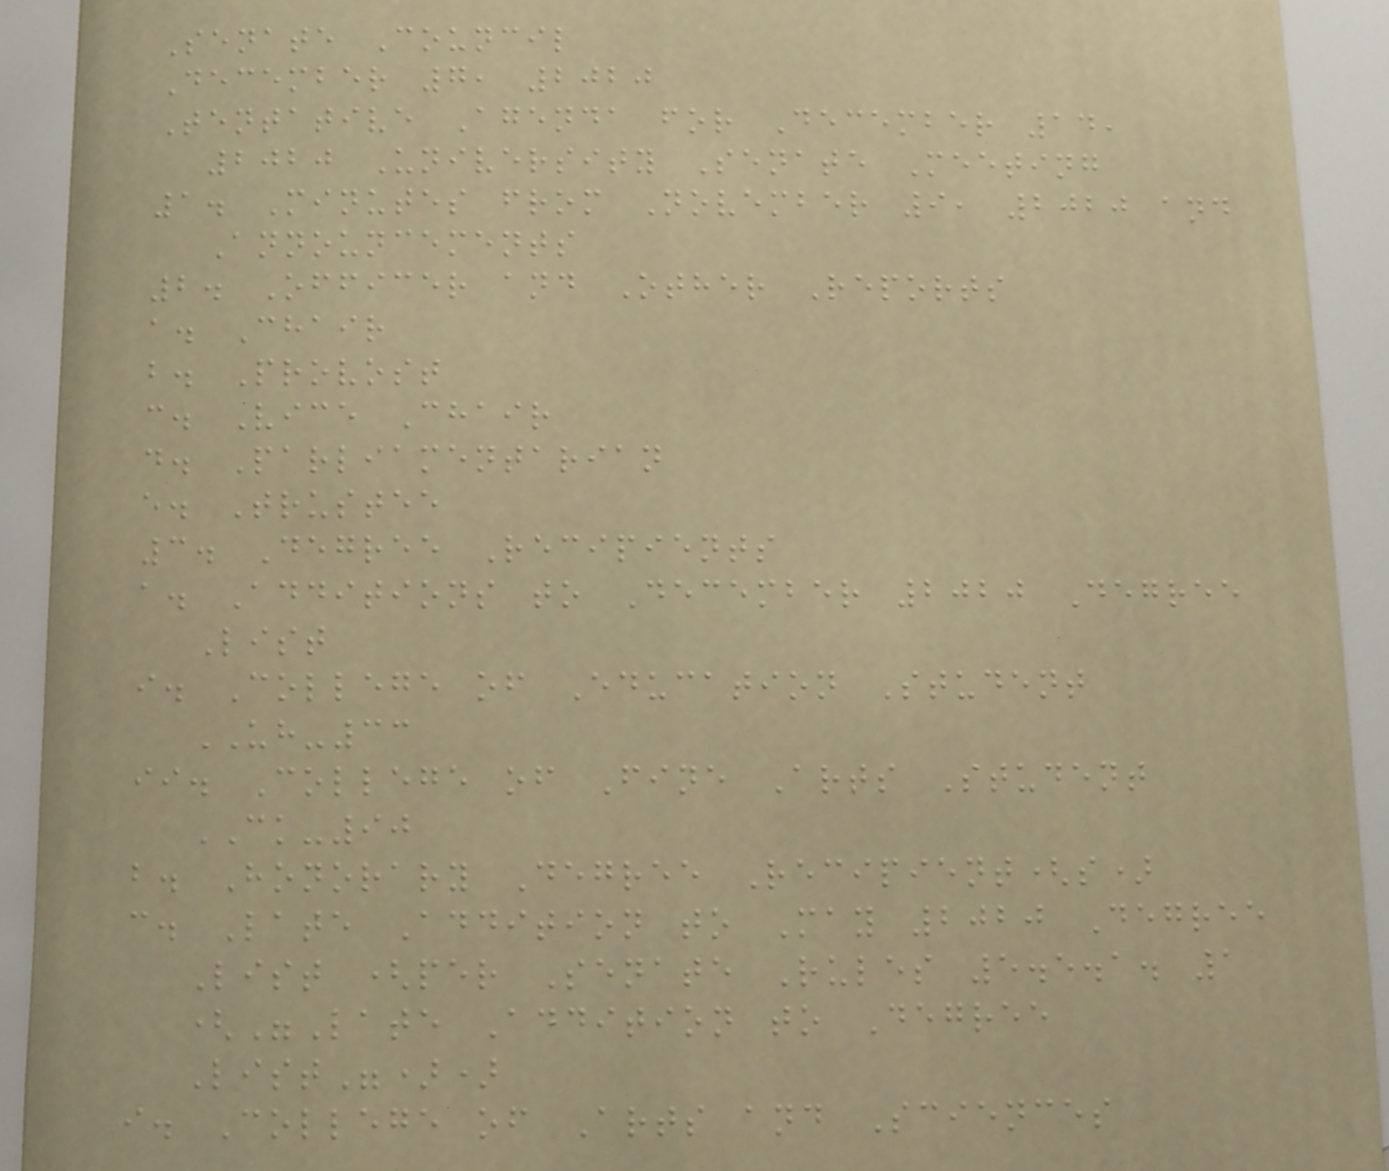Senate Council
December 7, 2020
Tentative Agenda for December 14,
2020 University Senate Meeting
1. Minutes from November 9, 2020 and
Announcements
2. Officer and Other Reports
a. Chair
b. Provost
c. Vice Chair
d. Parliamentarian
e. Trustee
3. Degree Recipients
a. Additions to December 2020 Degree
List
i. College of Education Student
UH-33
ii. College of Fine Arts Student
CK-90
b. Honorary Degree Recipient(s)
c. Late Addition to May 2020 Degree
List (per Senate Rules 5.5.1. 1
("Late Addition to Degree
List"))
i. College of Arts and Sciences
